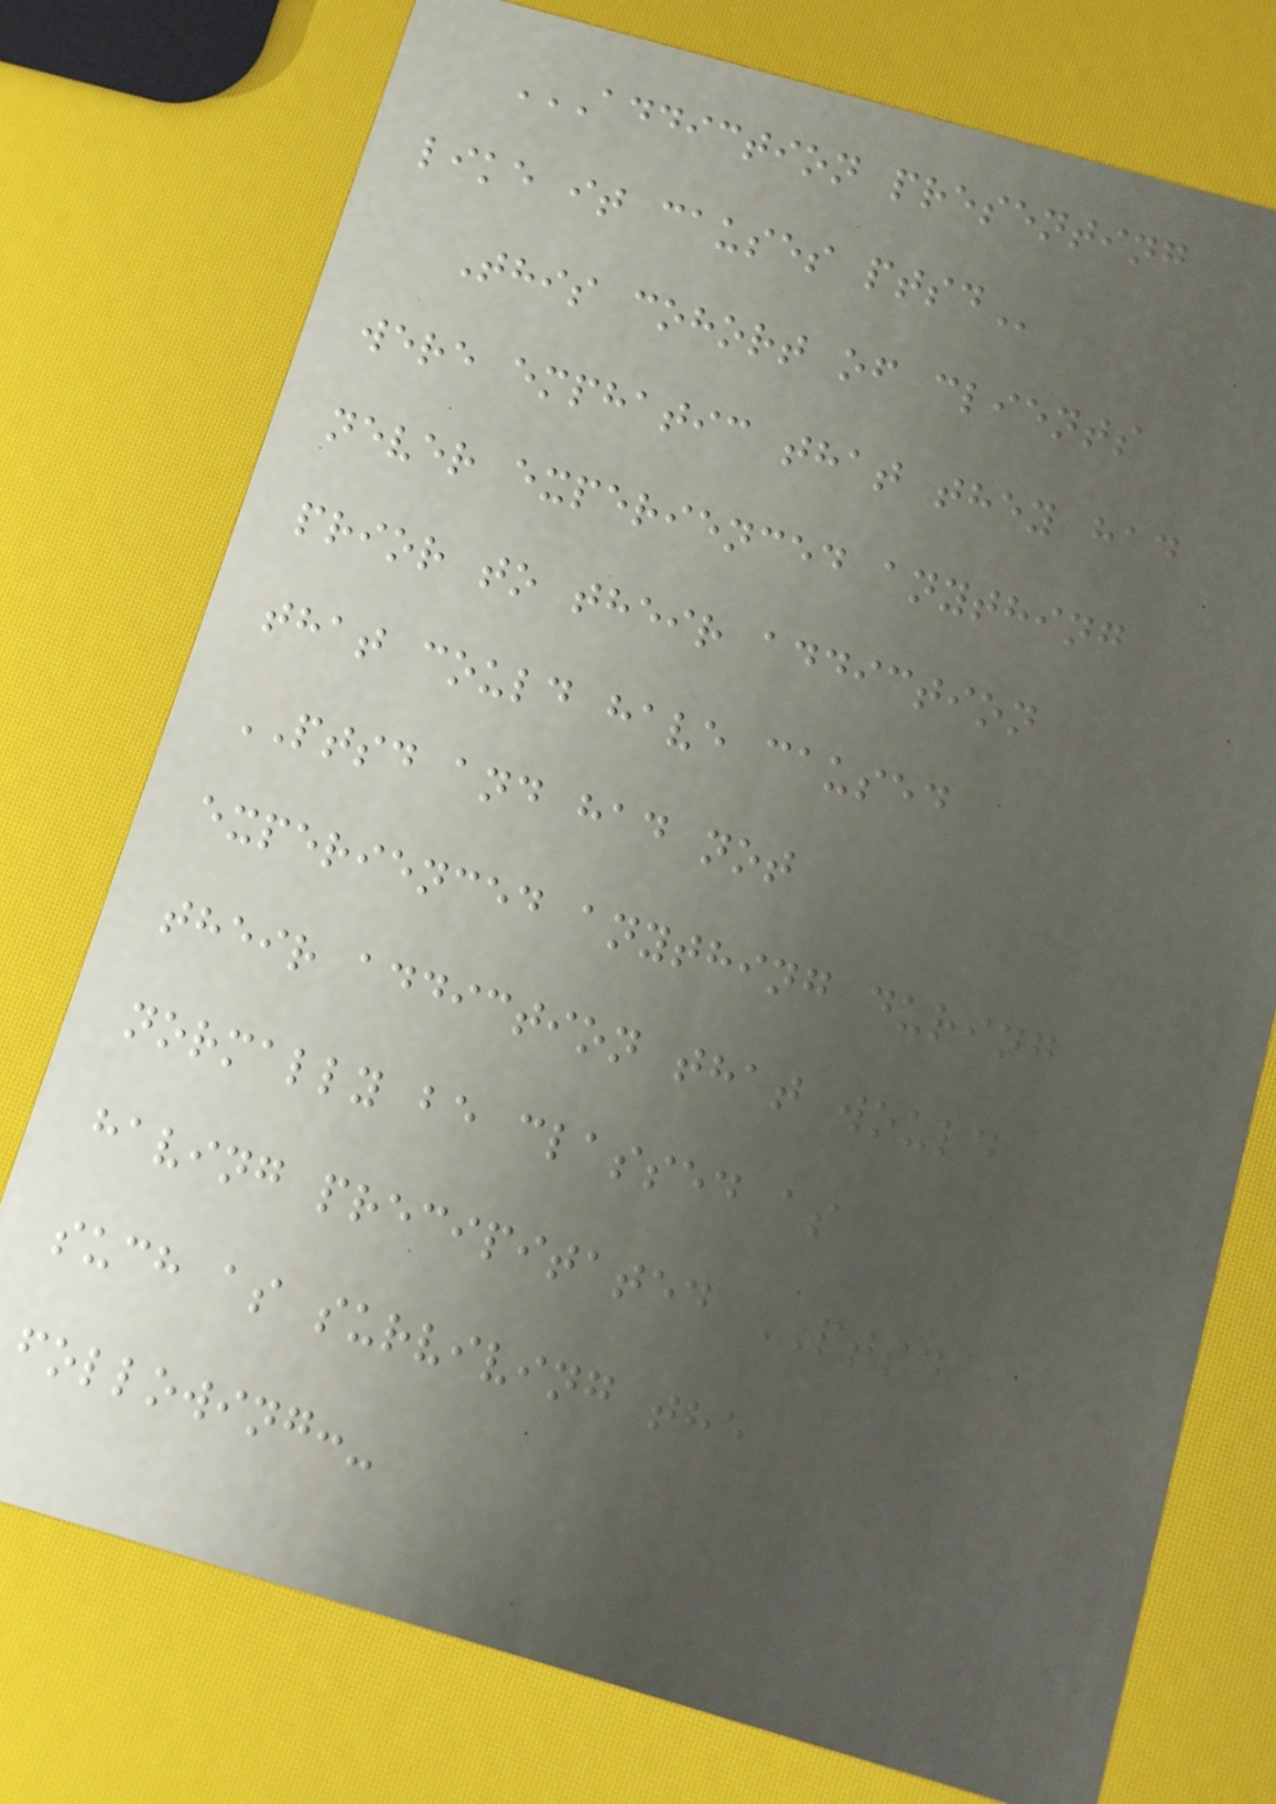ADDICTION PRESENTING
LIKE IT CAUSES PTSD
This cohort of clients
were emphatic that they had
never experienced anything
prior to their addiction
that could have caused
PTSD and had not
experienced anything during
their addiction that would
normally be classed as
having precipitated PTSD
such as surviving the
following:-
